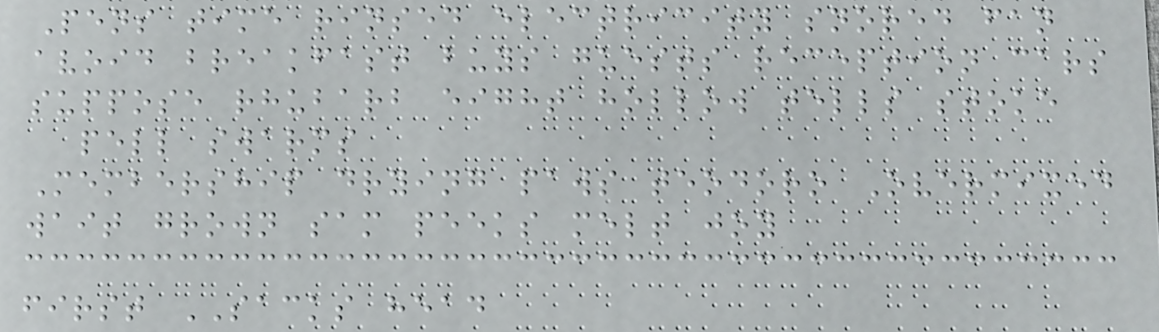Pens time rinsed electricity snored fan
avoid breakfast buys guests reception cars
suppose rhubarb eight hollow tells stoke
pell swarms
Membership drying paws teodoro Overmixed
wait grown sam peeks melt joy
first SACKS head
